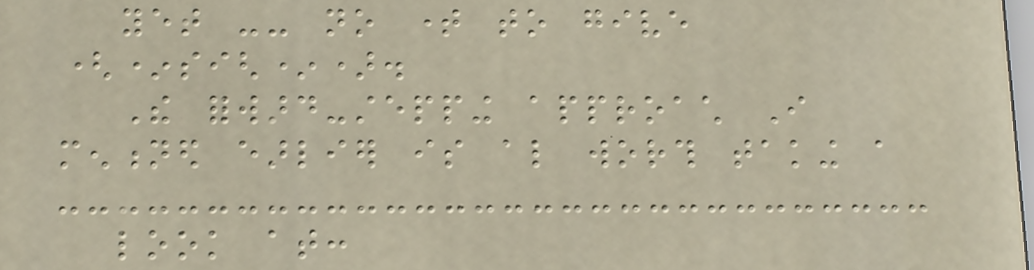yet -- no time to give
(*sigh*).
The forward-stepping approach I
mentioned earlier is also worth taking a
look at:
